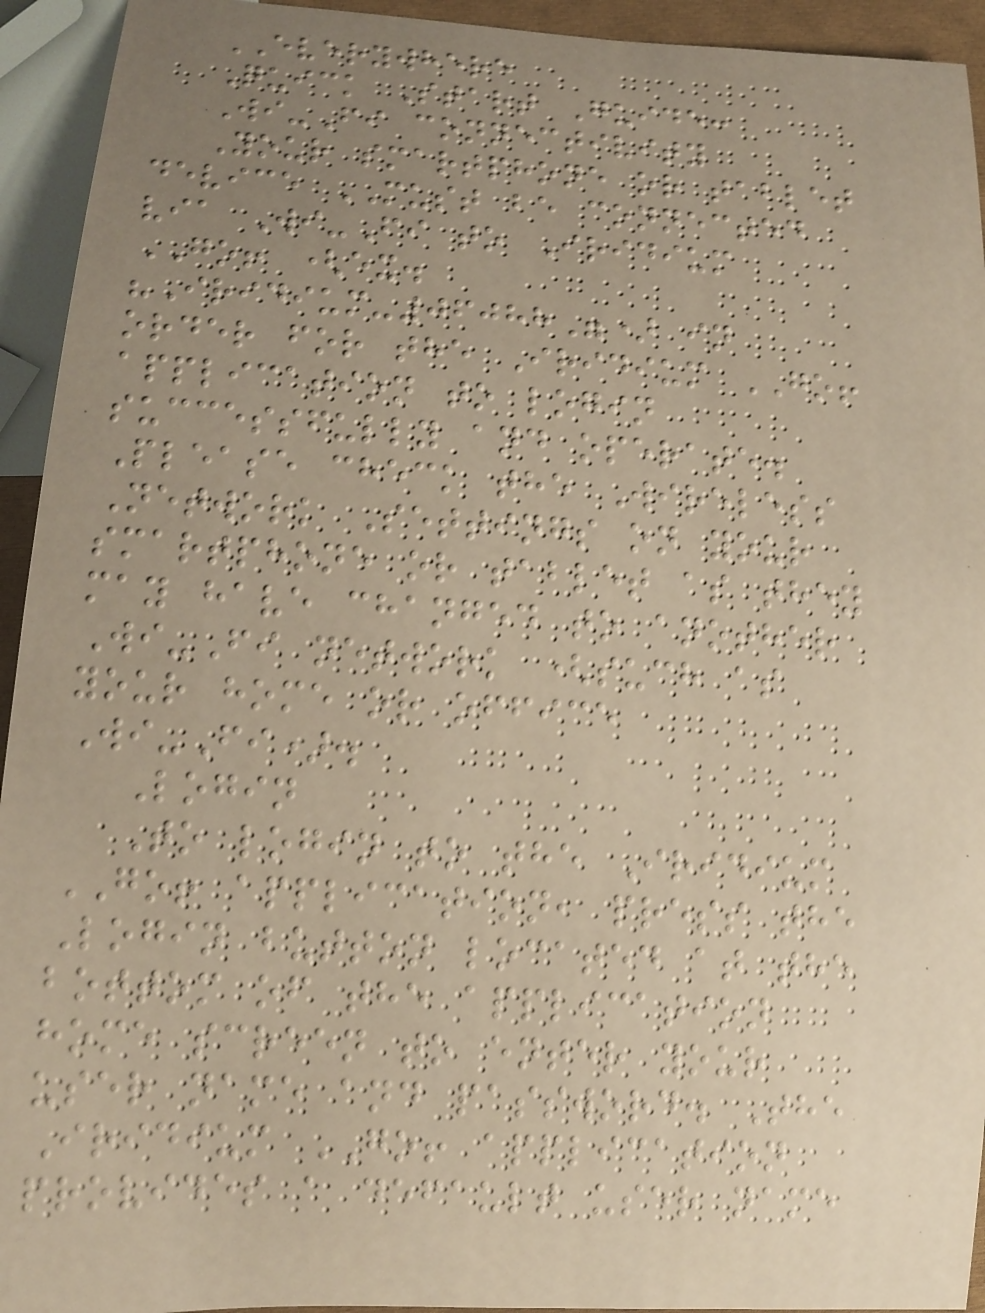EVERYWHERE
Quick Start Guide:
Wi-Fi connectivity
Your smartphone or tablet
device MUST be connected
via Wi-Fi to Iridium
GO! (ex.
"Iridium-06088") in
order for the Iridium GO!
application to login
successfully and operate.
Please check the Wireless
Network Settings on your
smartphone or tablet as they
may have changed to another
Wi-Fi network (such as
your home or office
Wi-Fi).
Login
To login to the Iridium
GO! application, press the
Login button located at the
bottom of the application
home screen to enter your
user name and password. The
Iridium GO! application
provides a default user name
